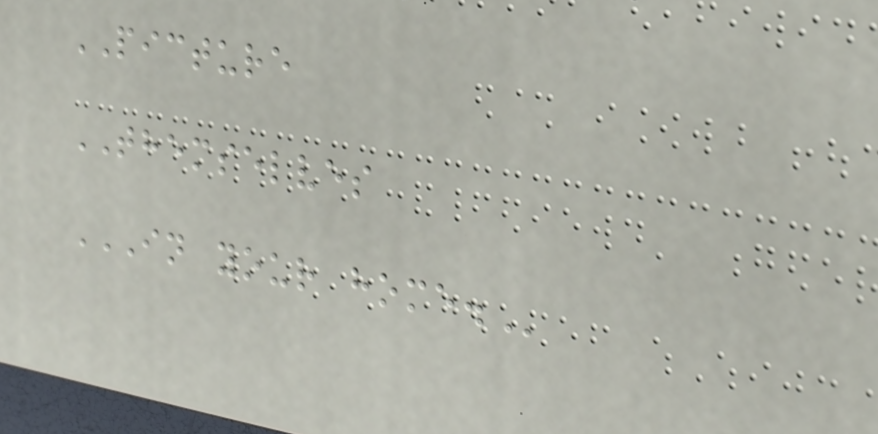PICTURE
THEMSELVES
IN YOUR HOME.
